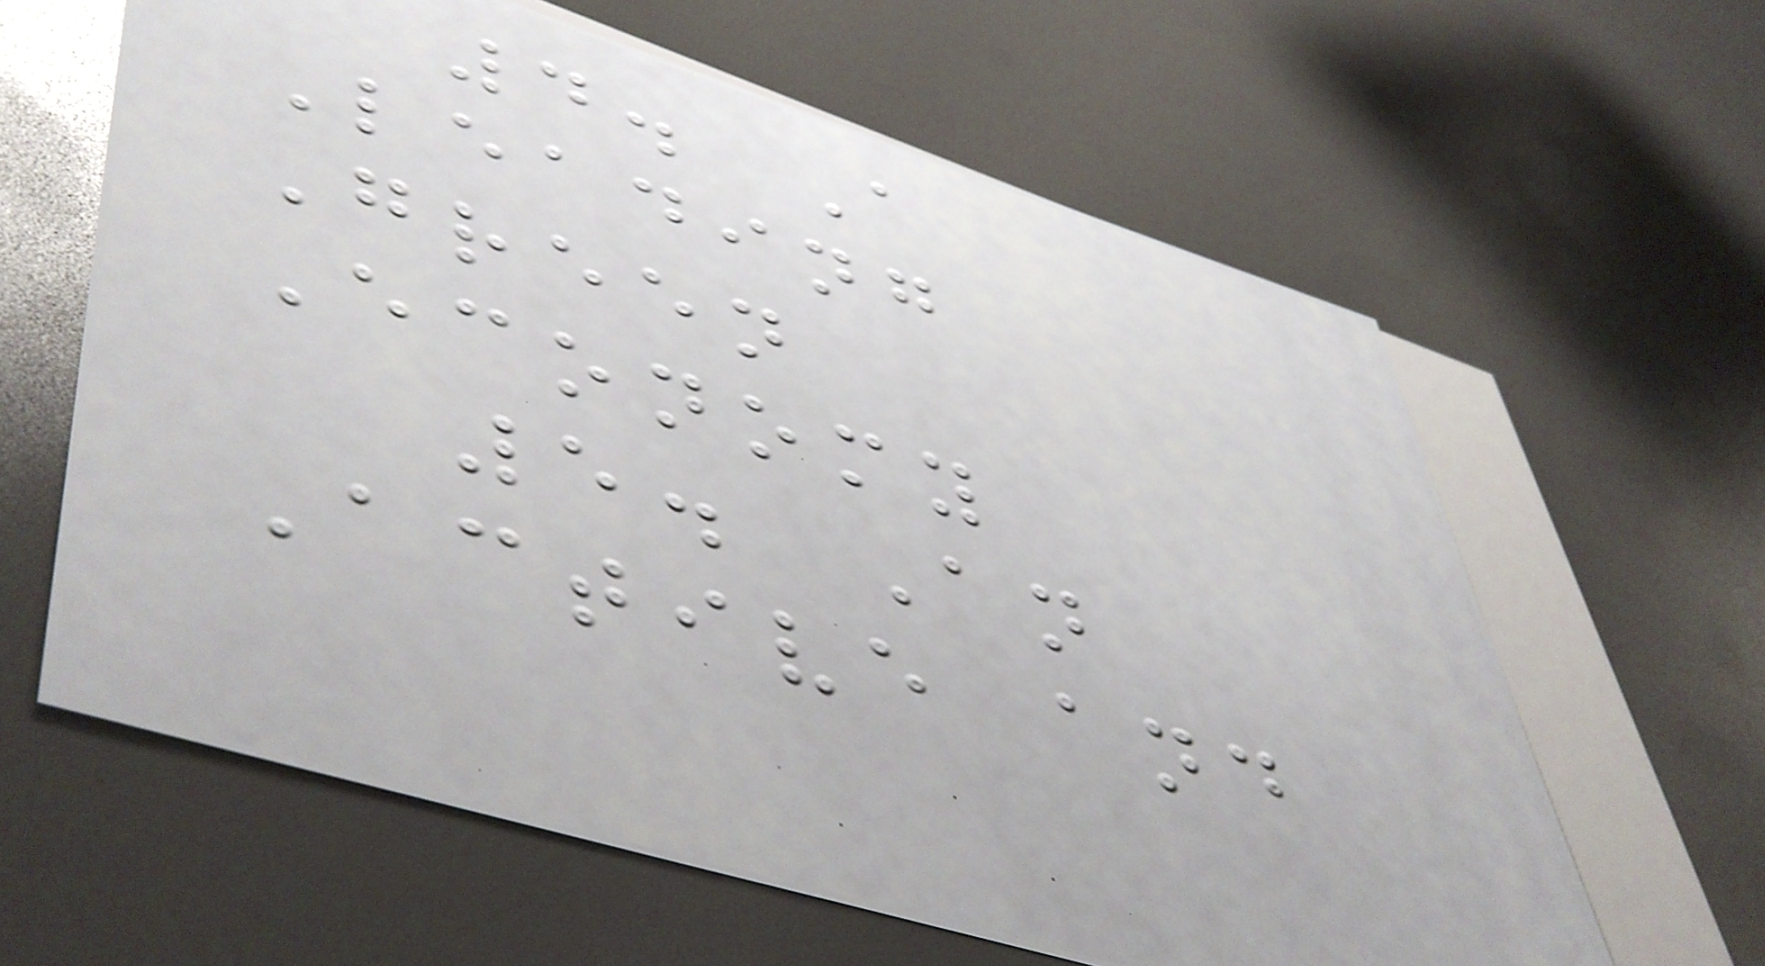4. A
Leading
Green
Economy
5. An
Active and
